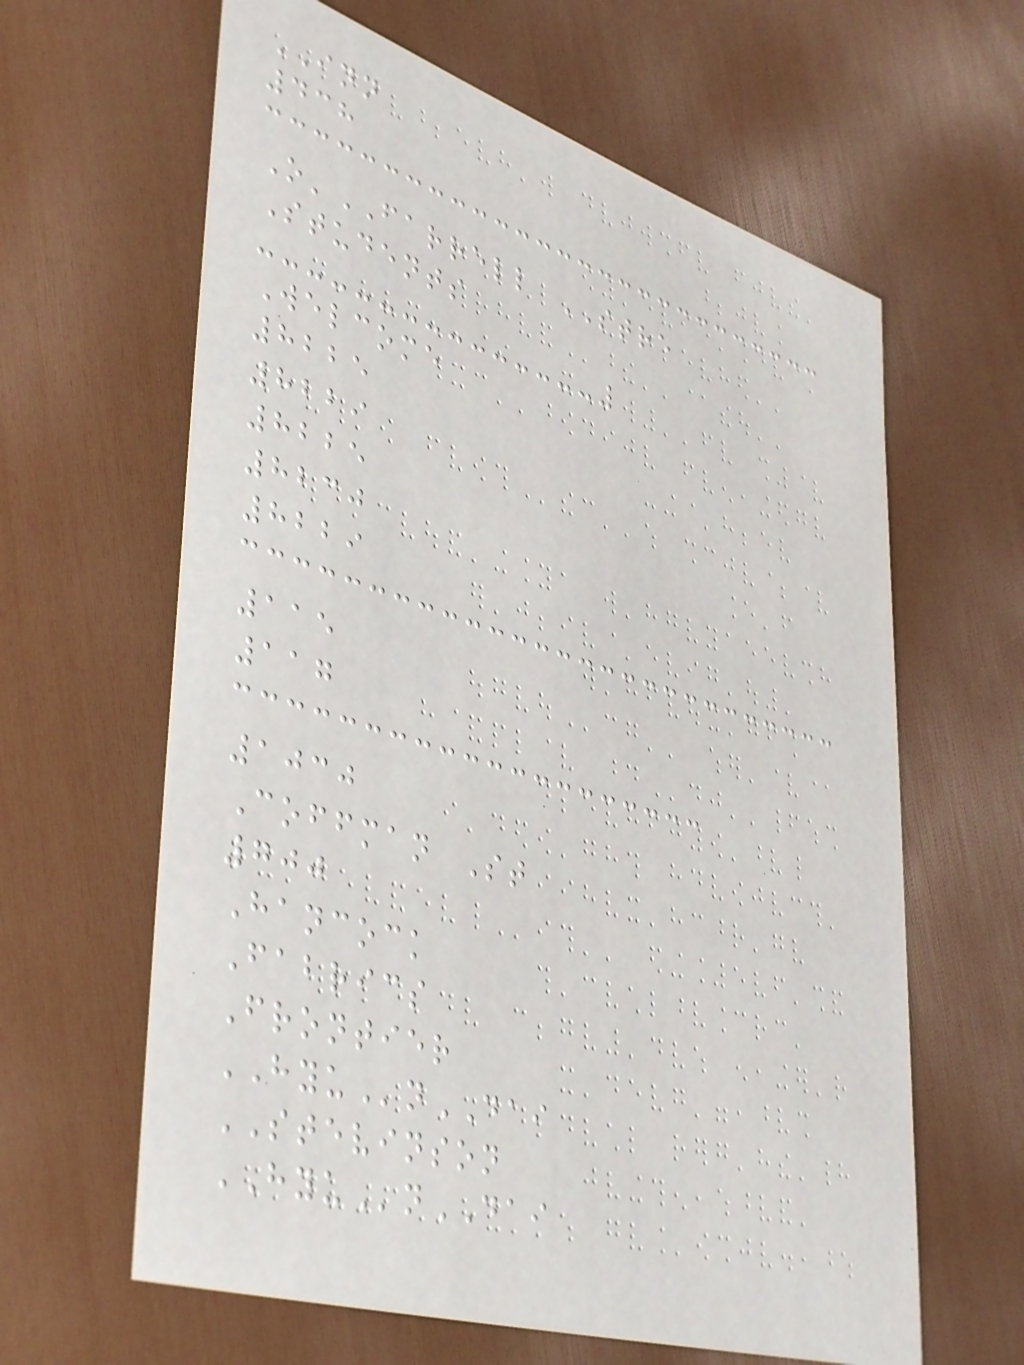INN
438
O'FARRELL STRE
Students
Welcome
8225
8229
8225
8230
8229
115
117
1030
Coffman St
700
Hancock
Fabrics
Frontier
HYUnDAI
STEVINSON
HYUnDAI
